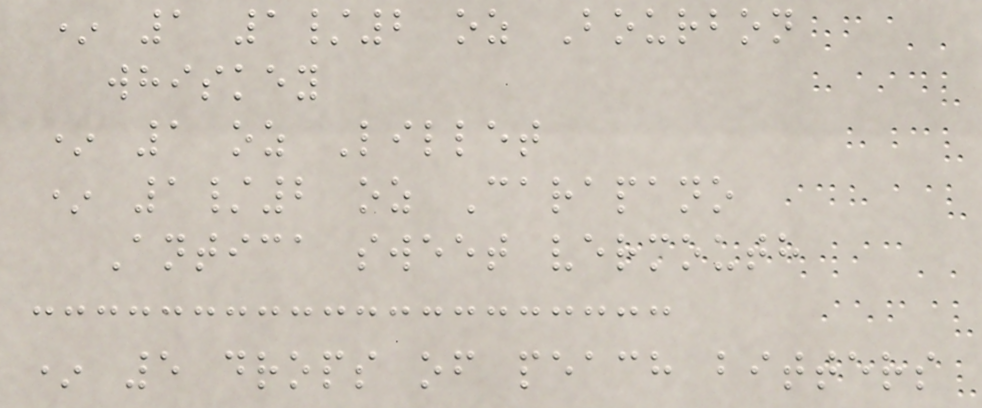* 1 1/2 oz Bourbon
whiskey
* 1 oz Lillet
* 1/2 oz Carapano
Antica sweet vermouth
* 5 drops of peach bitters
